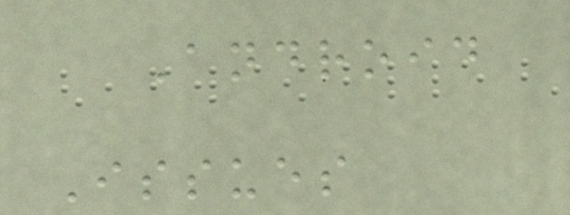Android
Issues
